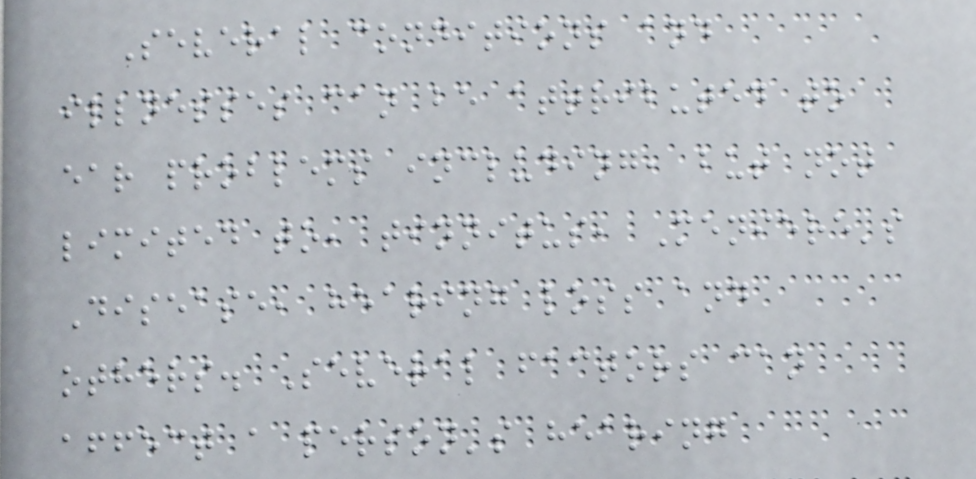Several conditions and
illnesses can be attributed to
ear problems including, but not
limited to, tinnitus, Meniere's
Disease, hearing loss and
others. Several factors can
affect a person's hearing
